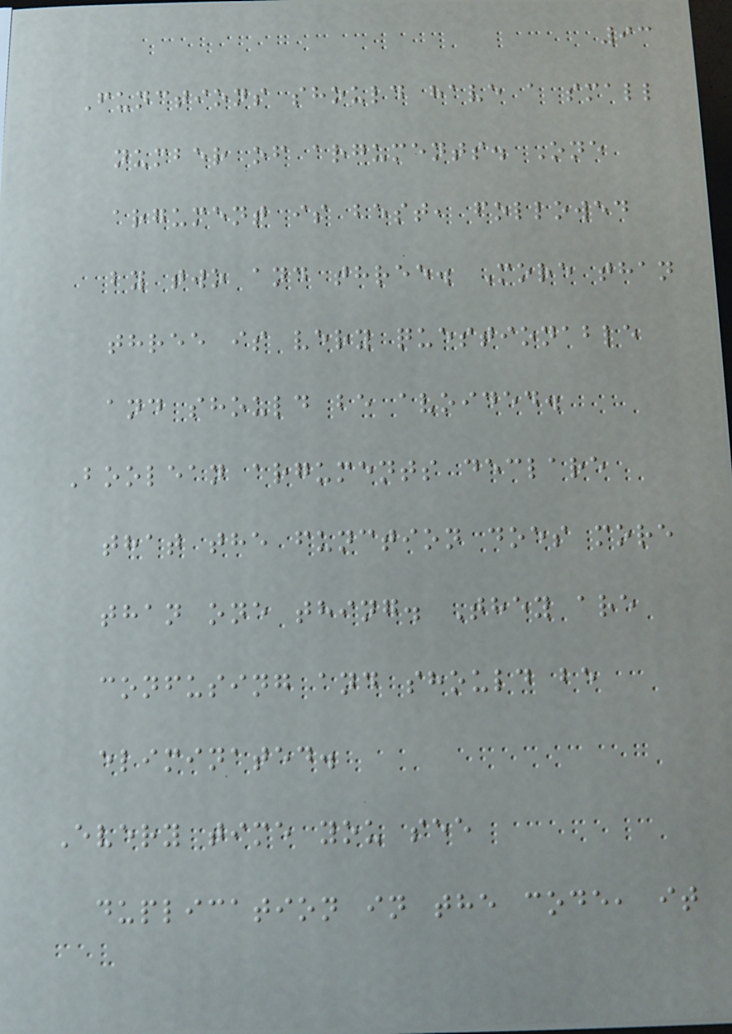93
Functions should have a small
number of arguments. One
argument is best, followed
by two and three. More than
three is very questionable
and should be avoided.
Boolean arguments declare
that the function does more
than one thing. They are
confusing and should be
eliminated.
Every time you see
duplication in the code, it
